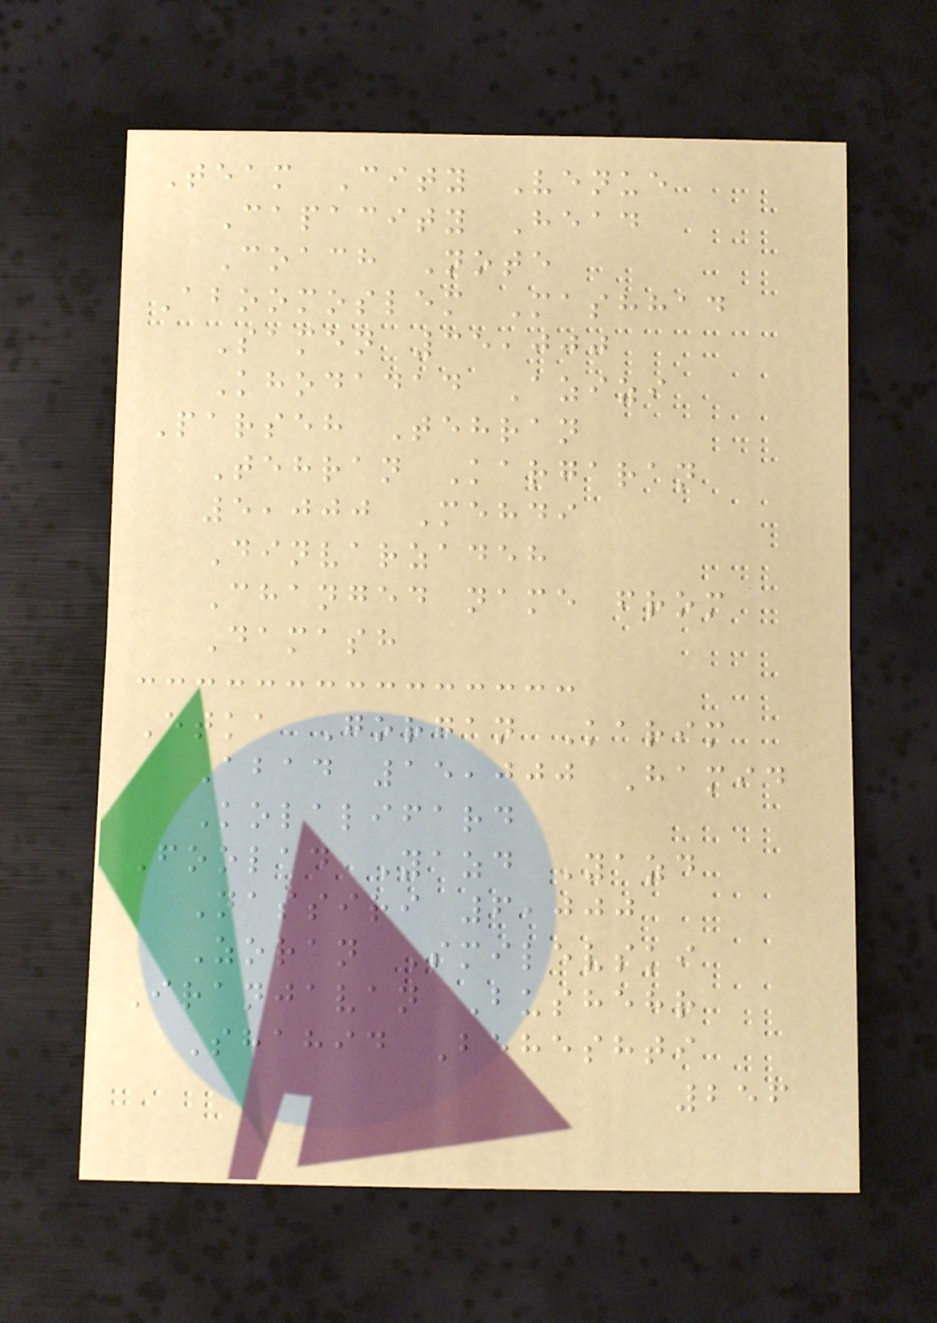Team City Venue
Capacity Head
Coach Note
Aboomoslem Mashhad
Samen 35,000
Khodadad Azizi
Parseh Tehran
Tehran Kargaran
5,000 Mehdi
Dinvarzadeh
Changed name from
Damash
Etka Gorgan Karim
Abad 15,000 Hamid
Kolalifard
Foolad Yazd Yazd
Nassiri 6,000
Zoran Smilevski
Iranjavan Bushehr
Shahid Beheshti
256
